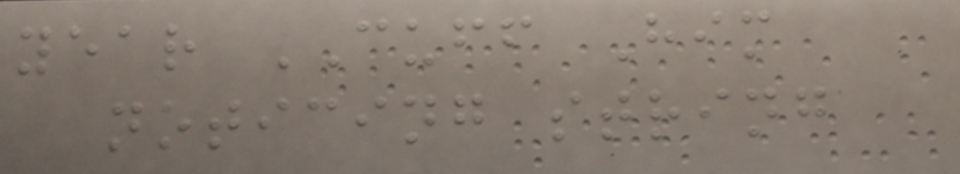year CUFF Him
noticing string
